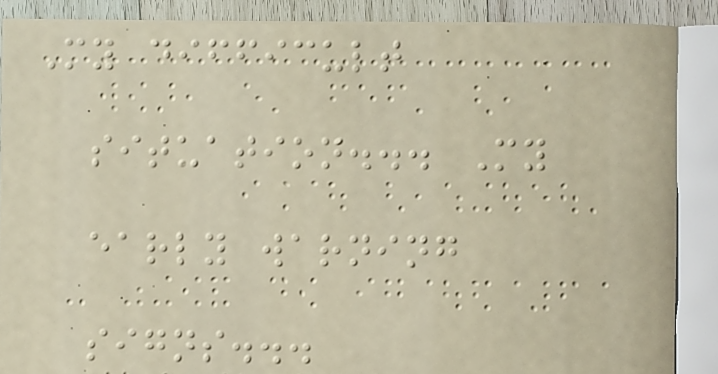My difficult
situation... My
early warning
signs...
